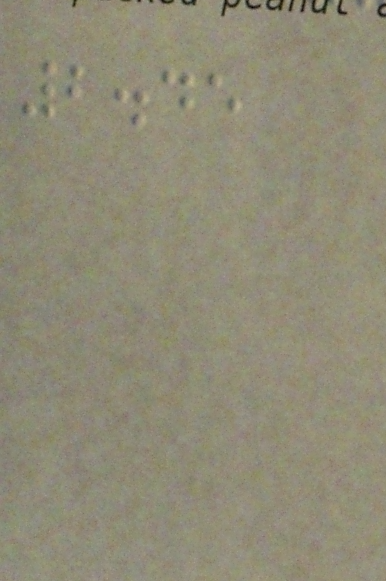2.45
